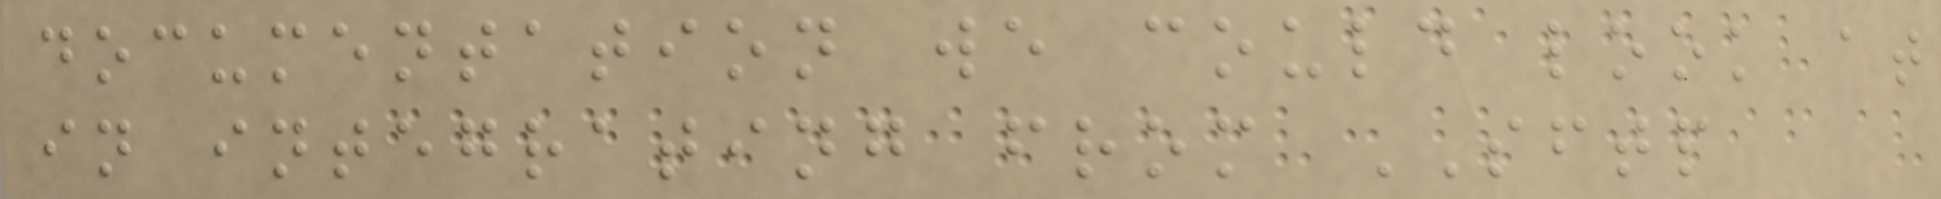documentation we could look at
in integrating from SFTP
